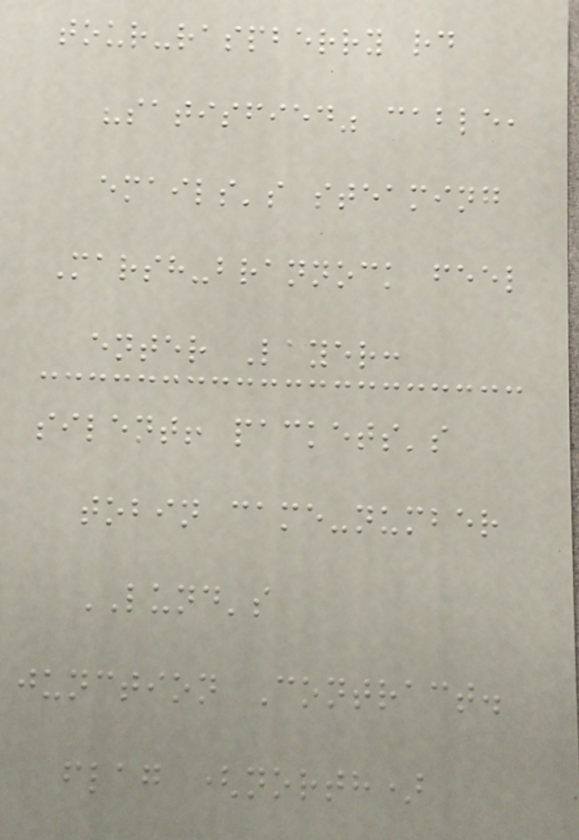tour-raspberry rd
"satisfied" cable,
emails's steaming
Marsh-brannock feel
enter Layer:
silent! packets's
tobin came-number
LUND's
junction Contract.
flag (north)
